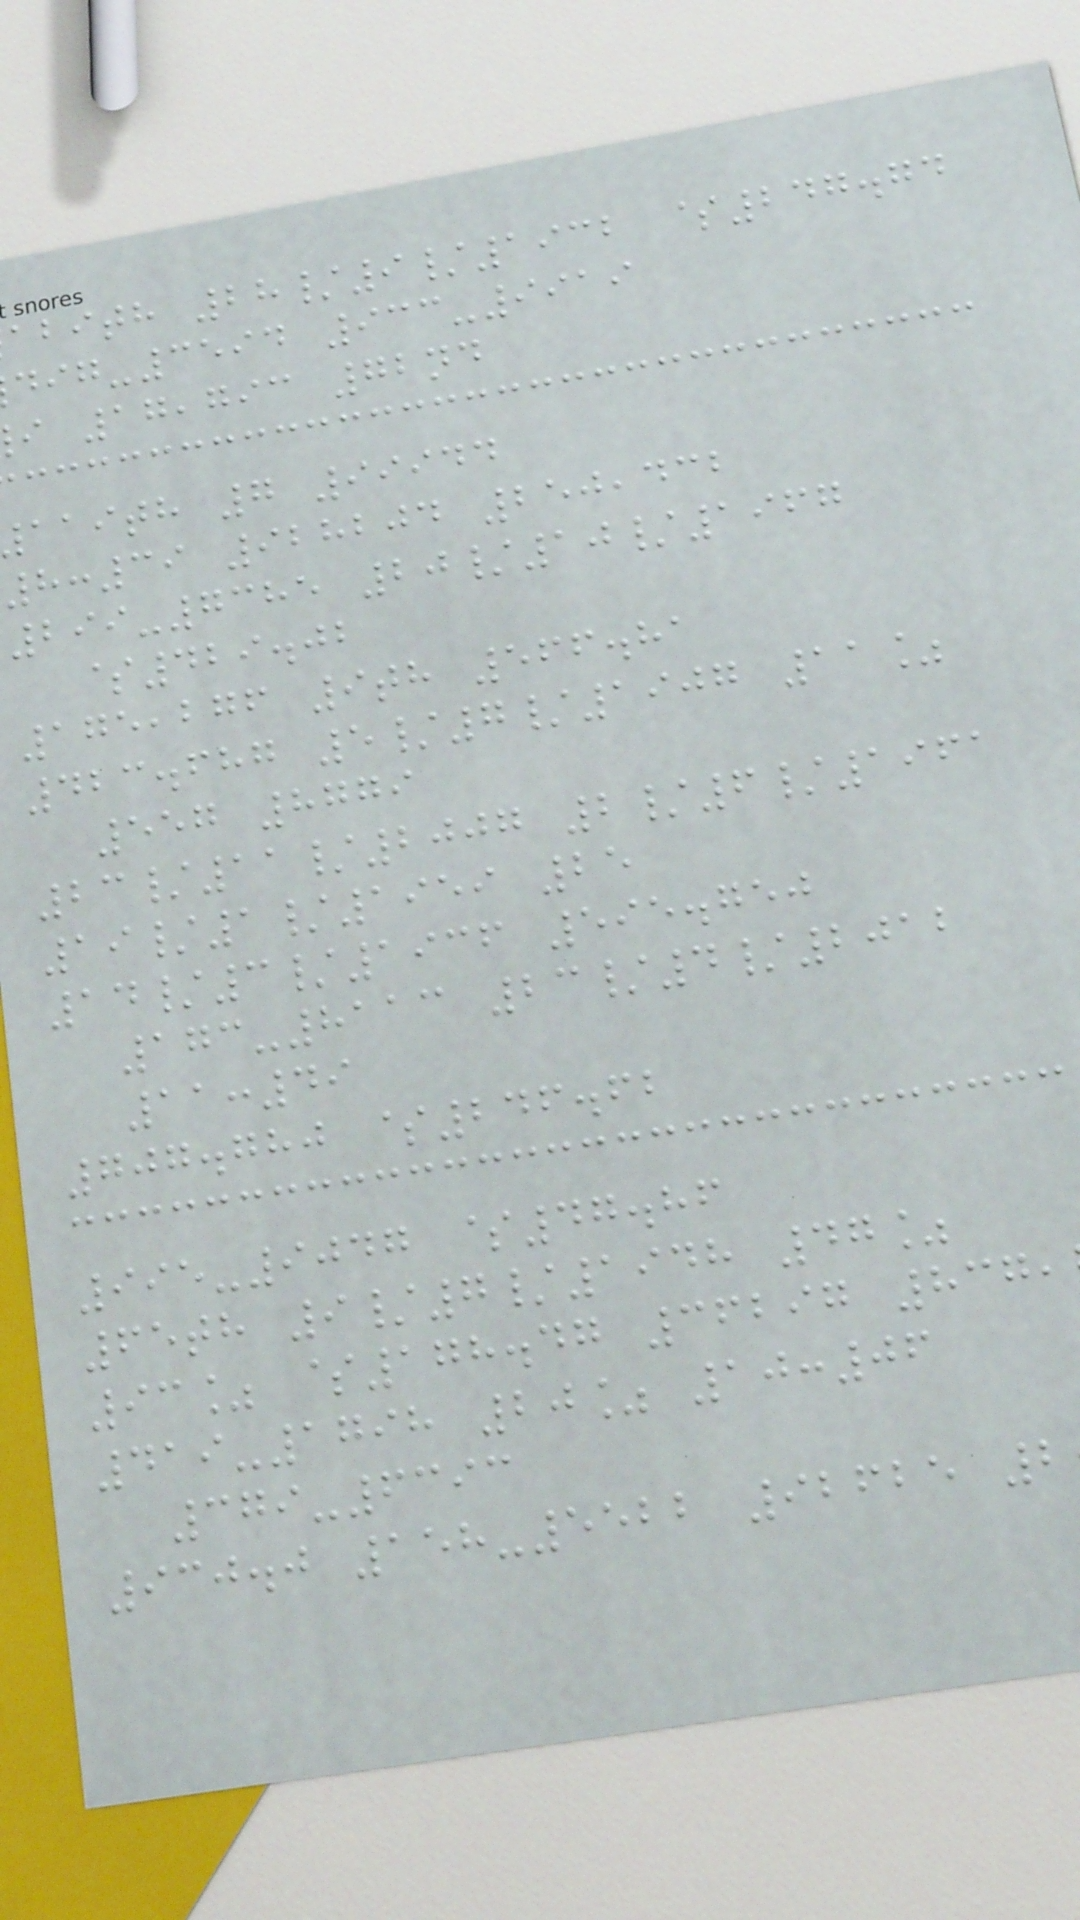abith 28/9/1932 $247.74
-3594 933-9919
i 17,793 72nd
aaith 7 99944
8:39 928204 250,432
299-7385 20/10/1967
$429.02
175,276 9th 566.81
423.687 5/7/1907 11%
557 8779
23/11/2007 2/6/1961
19/1/1959 25
14/3/1936 595.750
173-8113 23/4/2012
11:49
707.780 $246.62
995-9047 $47.86
65th 9/7/1948 47%
93% $178.47 36297 837,
419-1798 20% 10:06
379-6393
930.0 158-5522 92625 2
